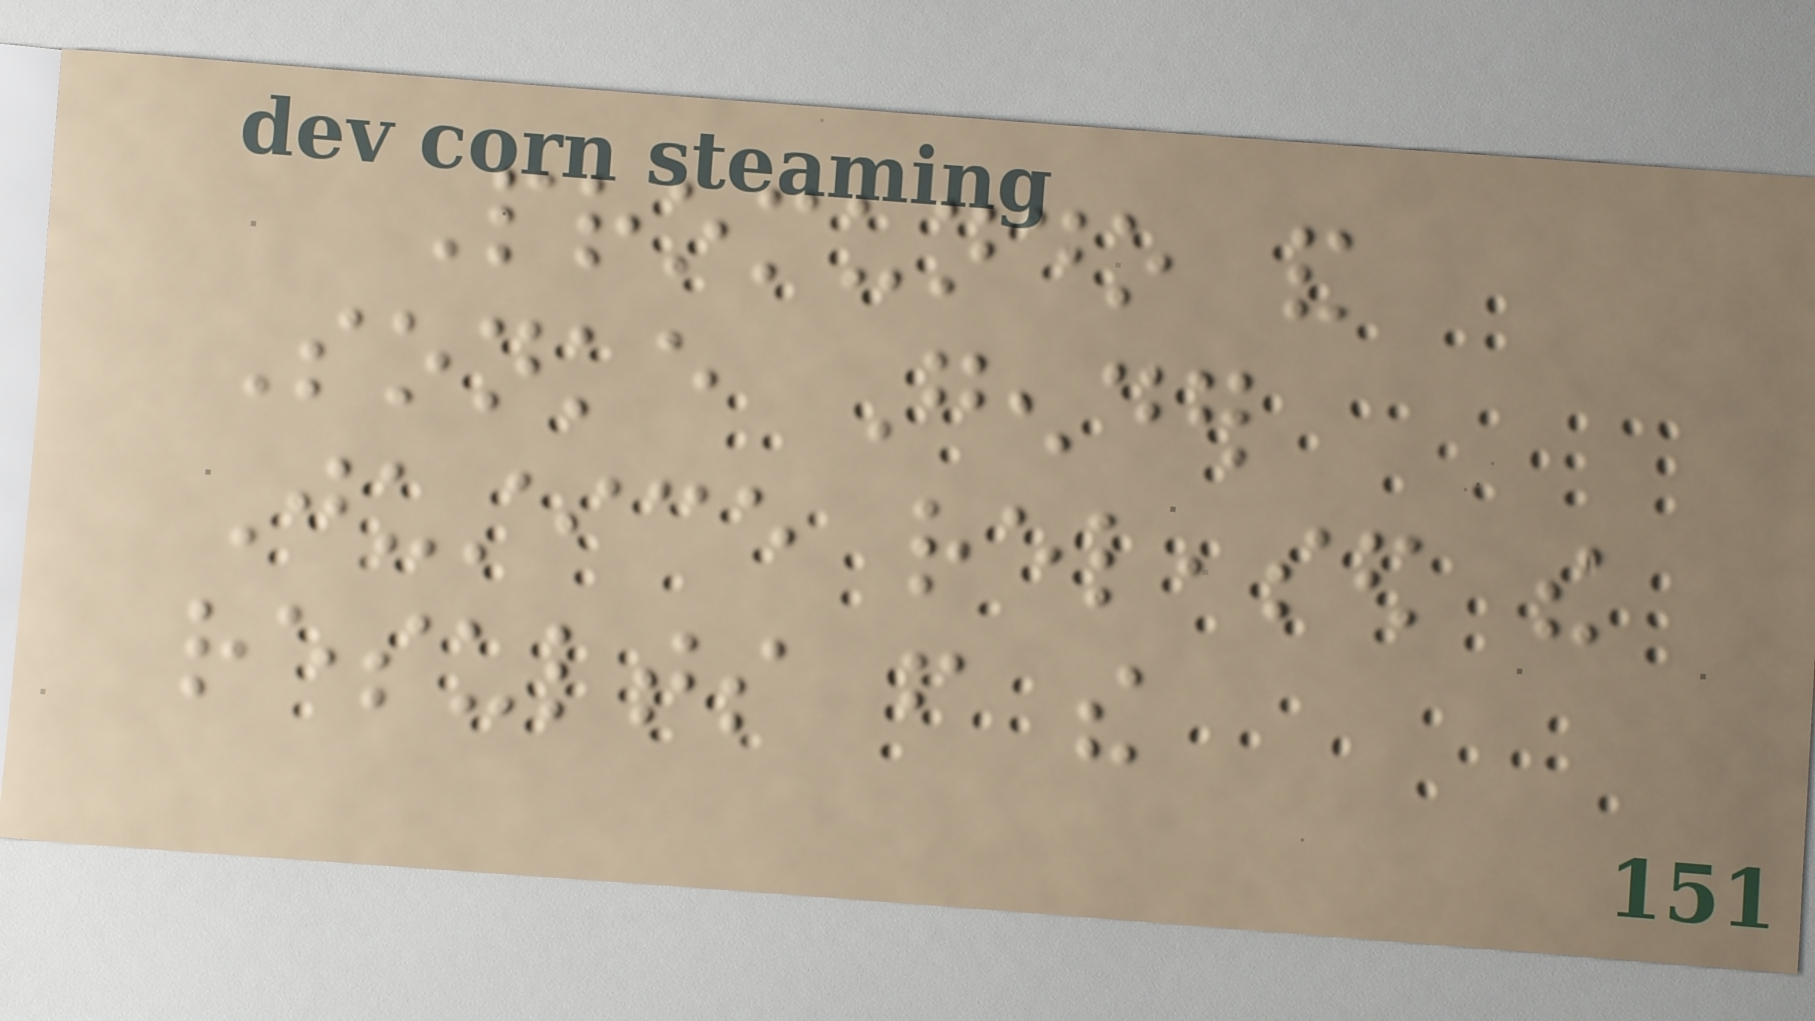Promundo and
Sonke Gender
Justice released the
results from the
